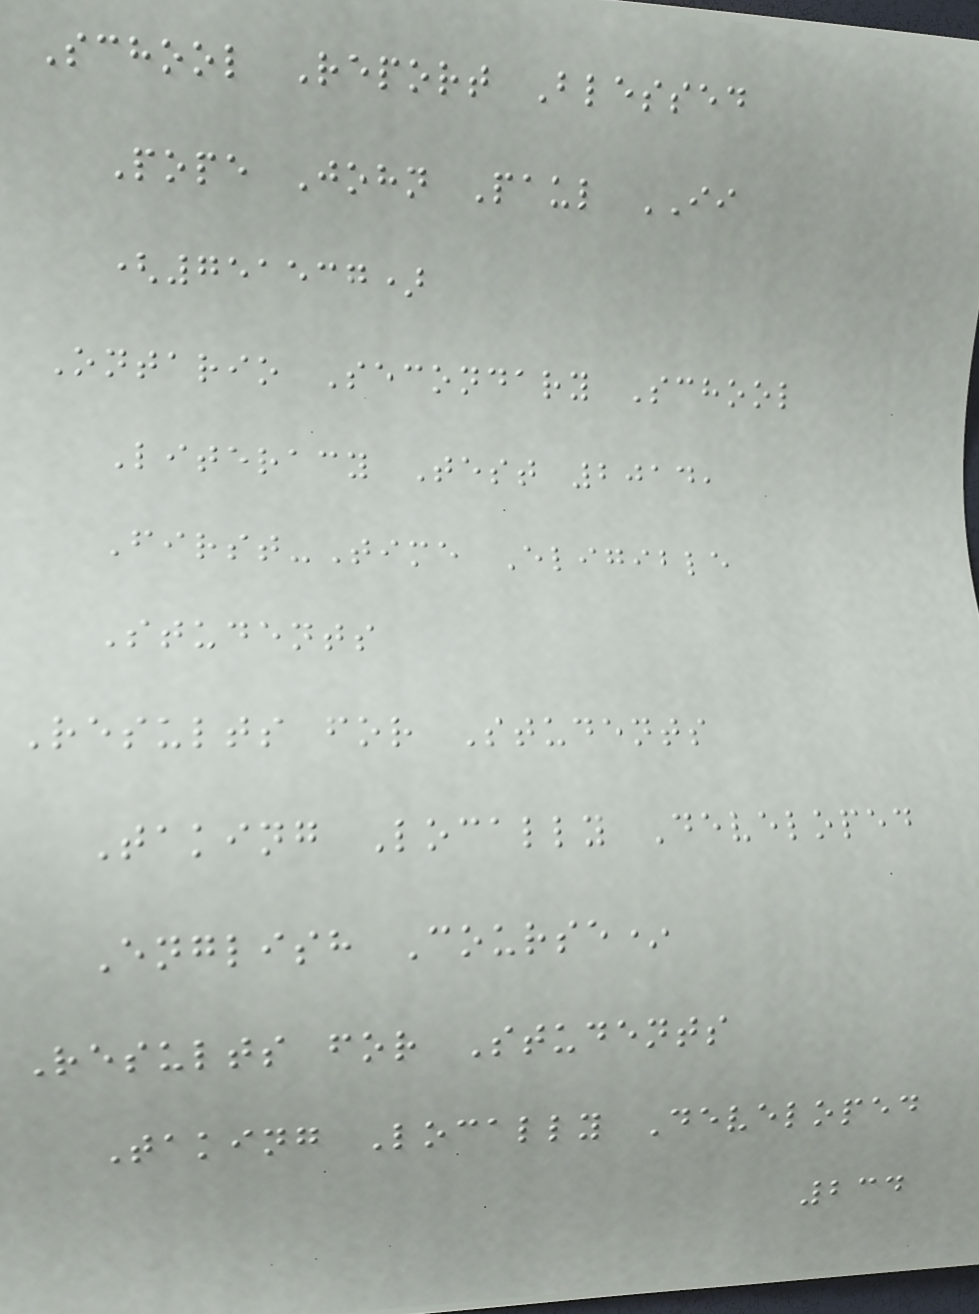School Report Blessed
Pope John Paul II
(751537)
Ontario Secondary School
Literacy Test 2014,
First-Time Eligible
Students
Results for Students
Taking Locally Developed
English Course*
Results for Students
Taking Locally Developed
234
